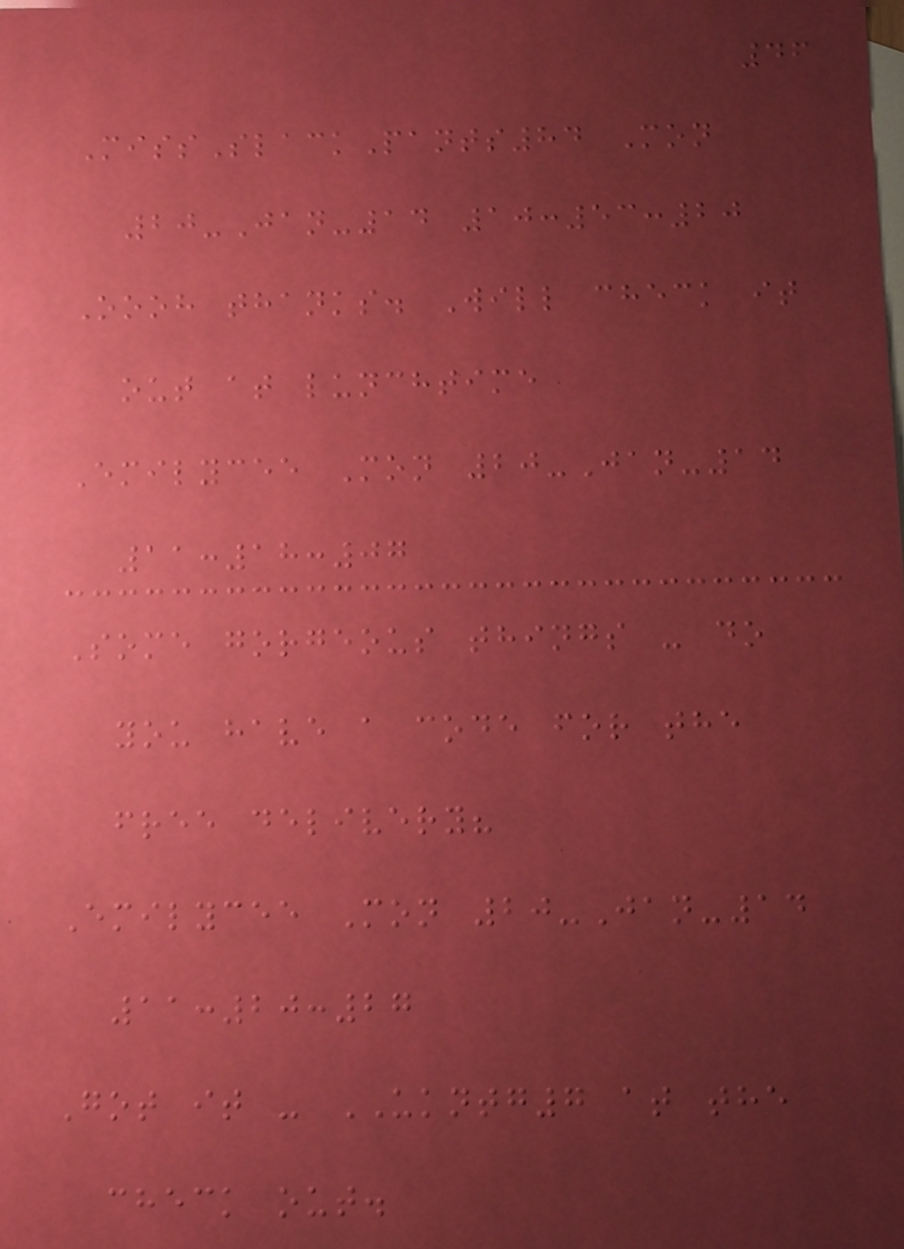46
MissSlackPants84 Mon
20-Jan-14 10:53:20
Oooh thanks. Will check it
out at lunchtime
Emilycee Mon 20-Jan-14
11:18:07
Some gorgeous things - do
you have a code for the
free delivery?
Emilycee Mon 20-Jan-14
11:20:27
Got it - UKNTG7 at the
check out.
